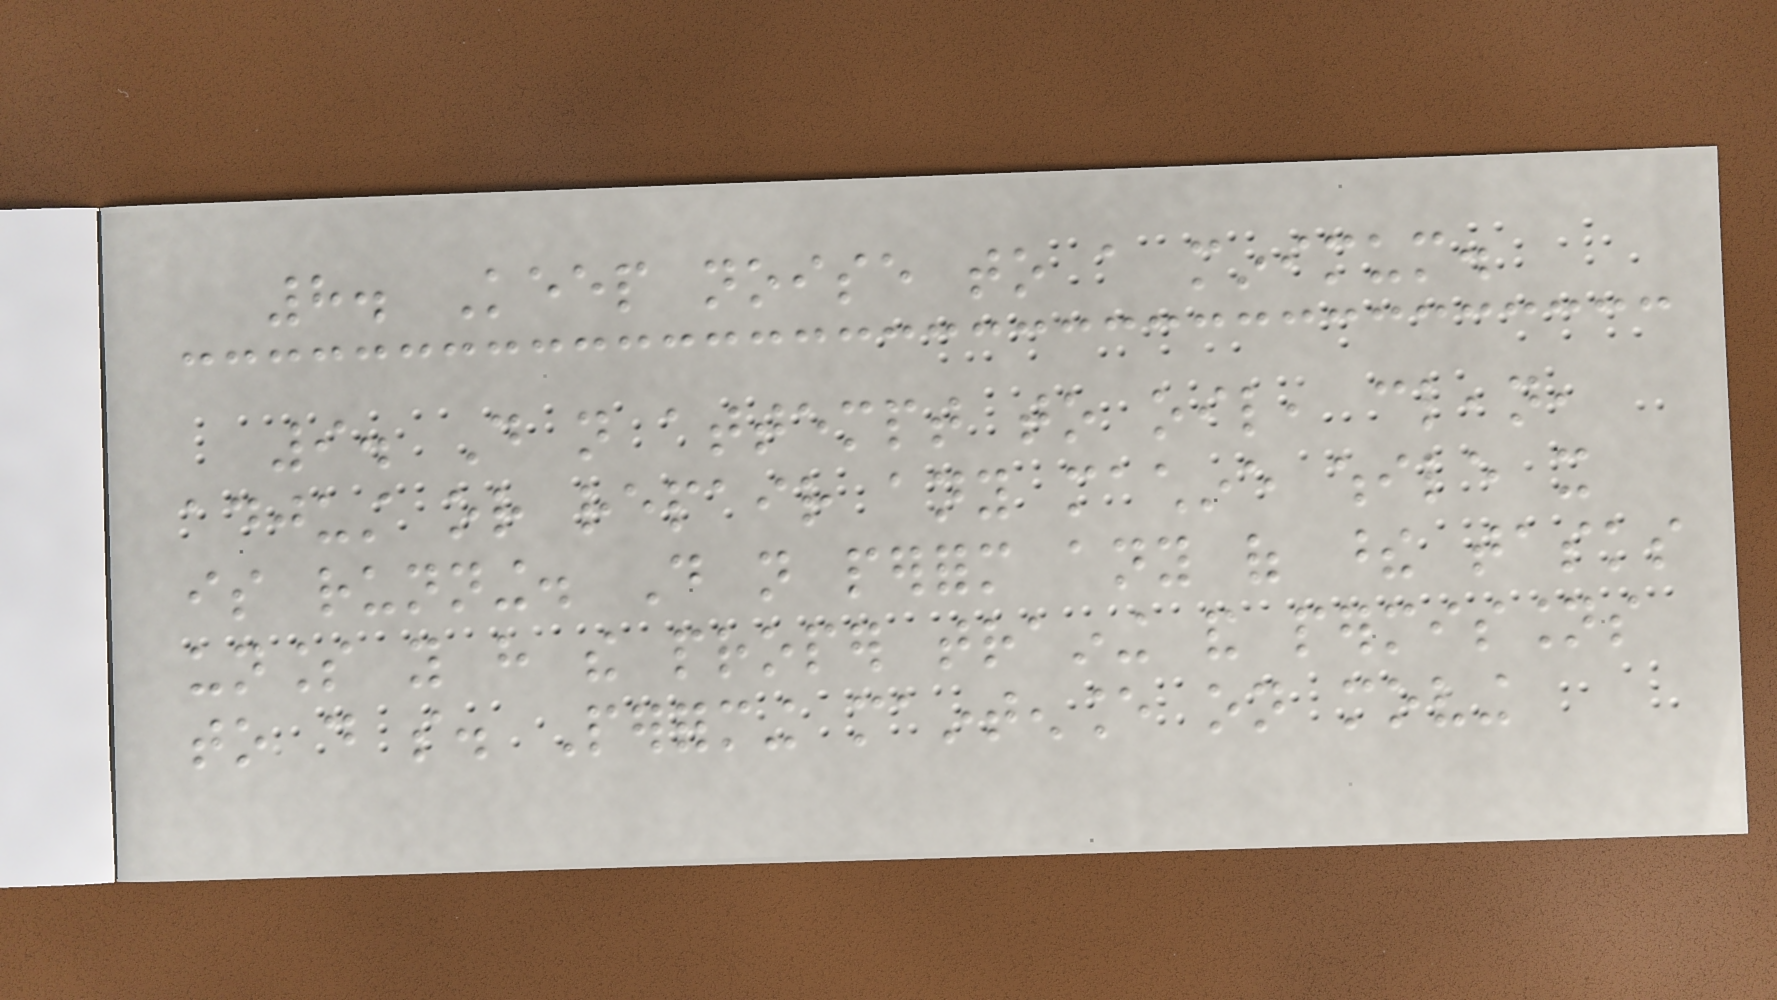8. Keep noise to a minimum.
9. Do not attempt to oil, clean,
adjust or repair any machine while it
is running. Do not perform any of these tasks
unless you have the proper training and permissions
to do so. Performing maintenance on moving
